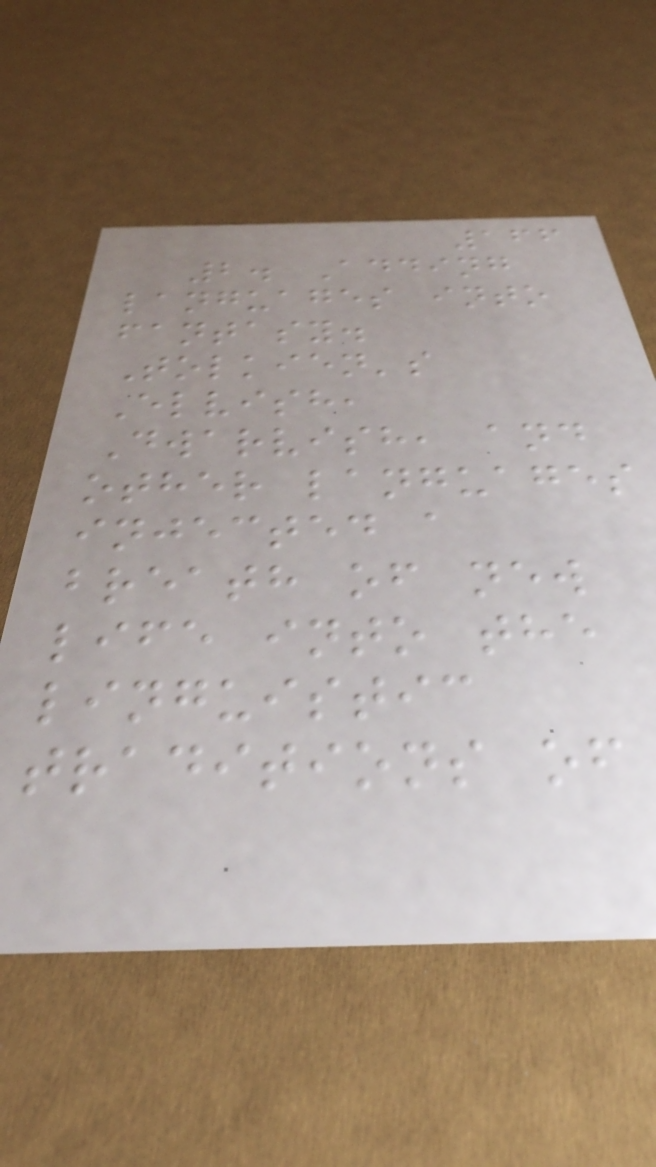166
2. Adding
languages into
fantasy.
Tolkien's
Elvish,
Dwarvish, and
other languages
injected a
breath of new
life into the
linguistic
traditions of
